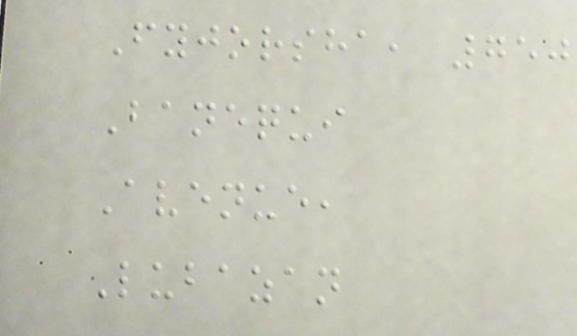Fyjorsha, 750
Banequi
Avenue,
Lubazan
